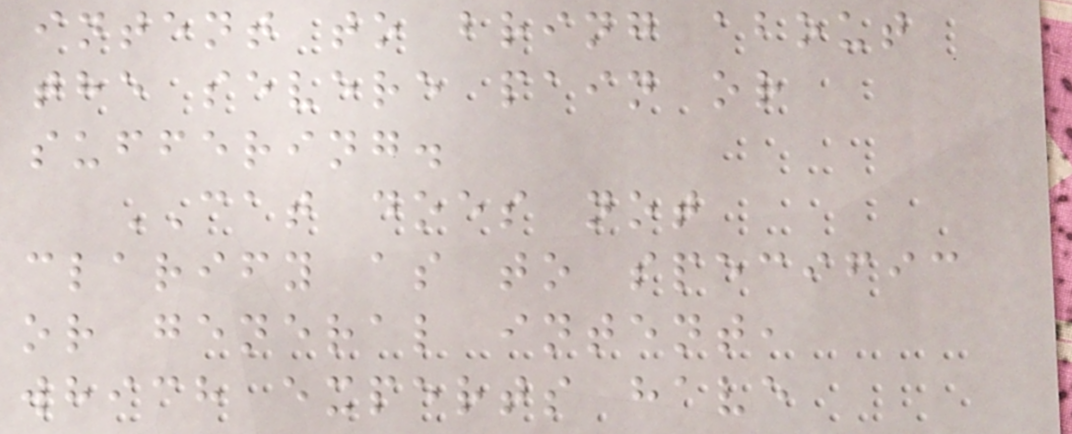intent to bring about
the severe pain or
suffering.
CAT does not
clarify as to specific
or general intent,
which experts have
